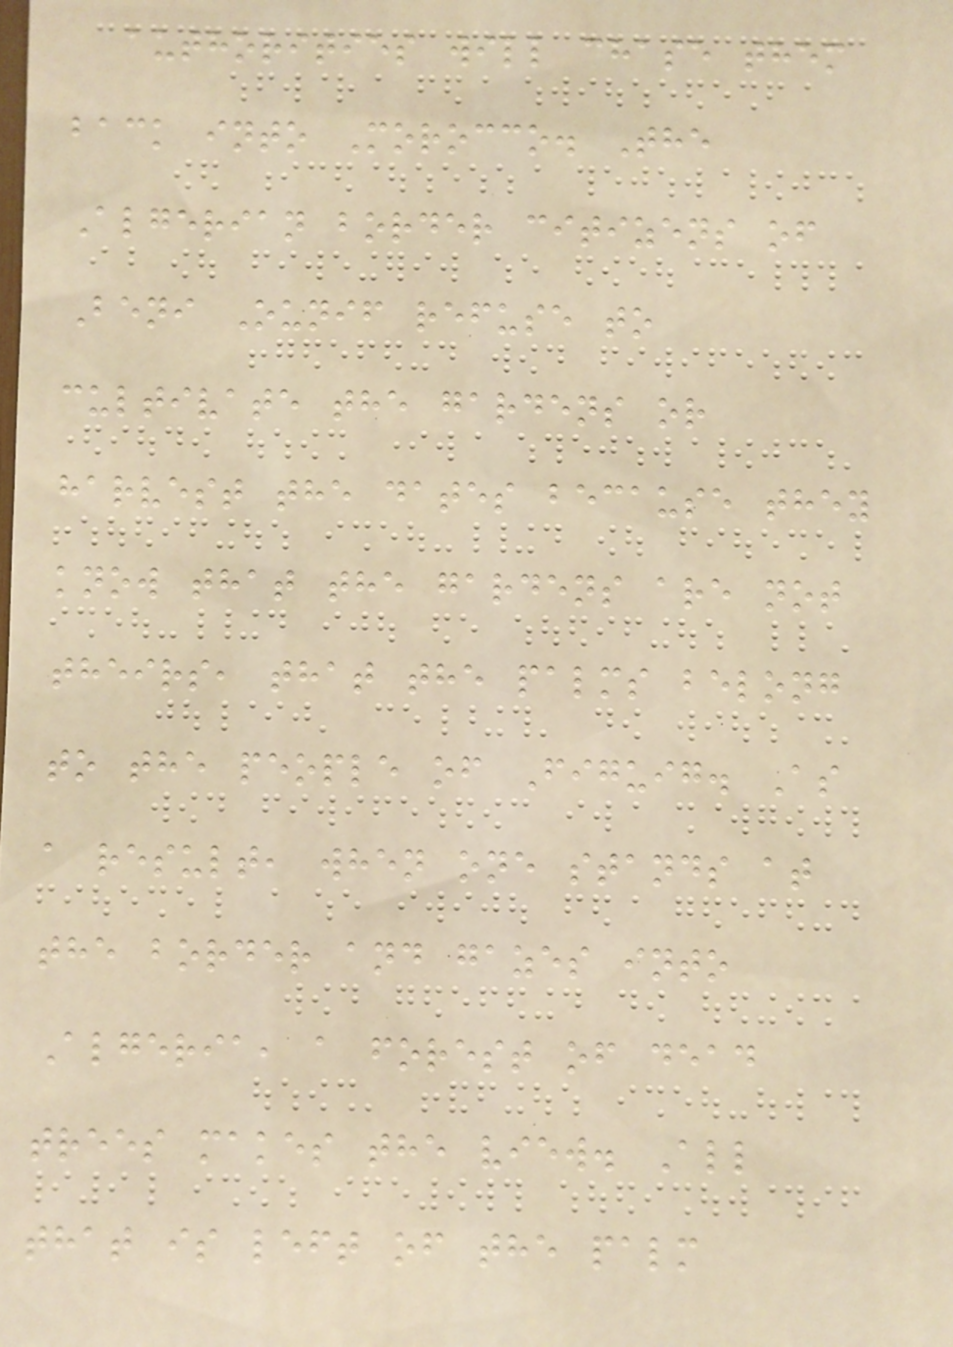authorities will chase them
back into Morocco. The
Algerian border citizens of
Beni Ounif refuse to
cultivate the gardens or
harvest the dates because they
know that the gardens are not
theirs, that the palms belong
to the people of Figuig. As
a result, when one stands at
the border and gazes into
Algeria, a forest of dead
trees makes the view. All
that is left of the palm
